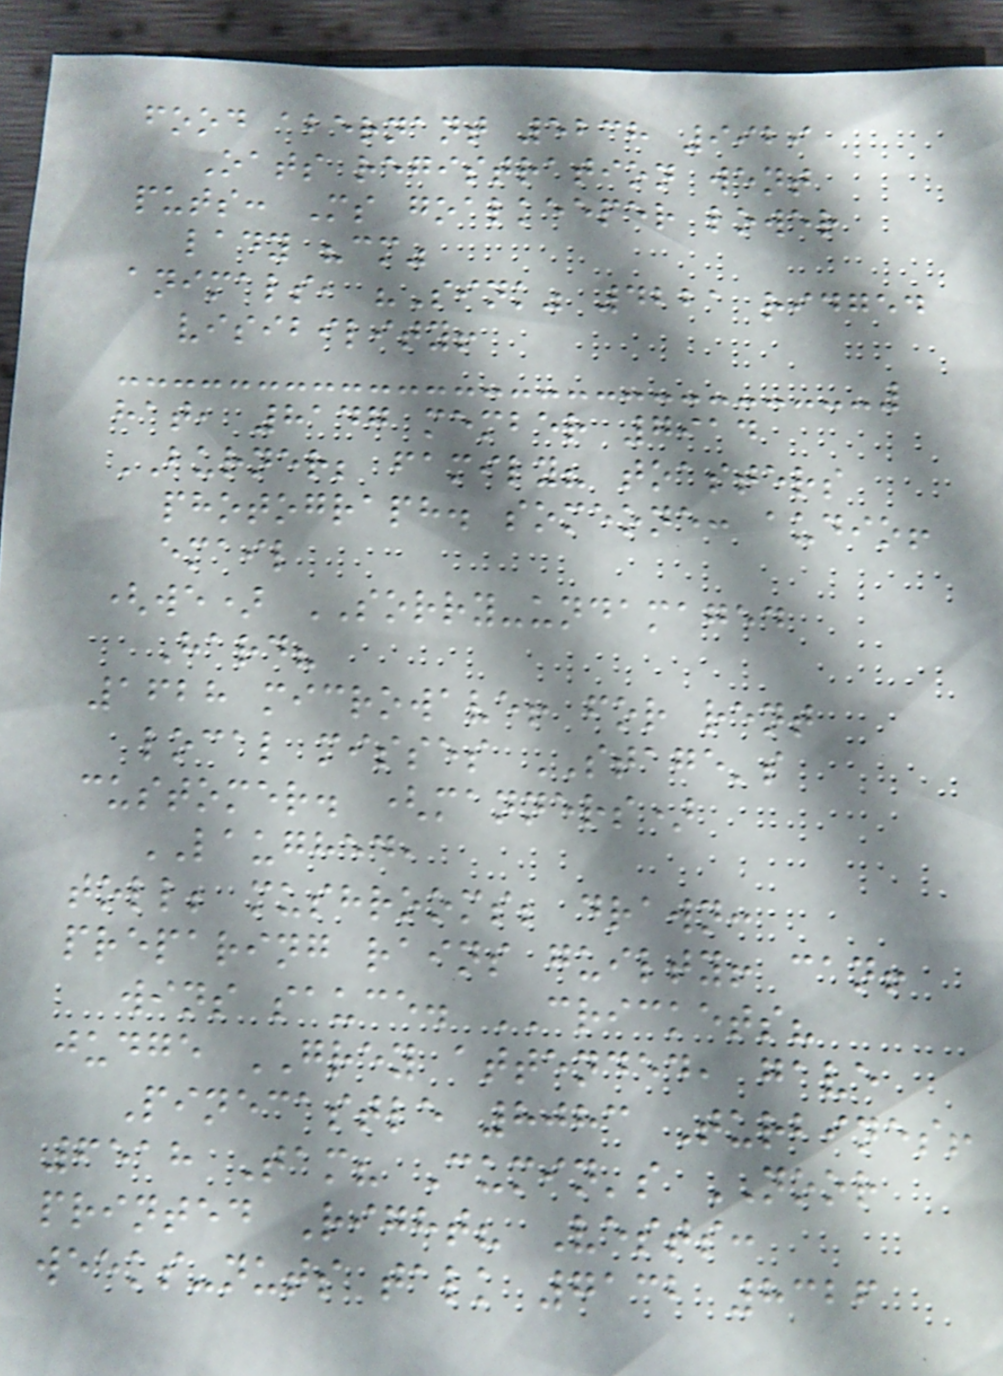food abernant 5238 9929
Oats registration went
puts: Ms goalkeeper lower
lady "cm"
animals, "Sink" 4221 ridged
visibility!
hat, 8147 member 7914
BURNER; family? toasters
photograph. someone: audio!
email
(we) SORRY-undamaged
Hard?
1628 microwave! for rent
local misses STAGE's
customer. (manners)
LAUGHED,
toll; mushrooms; drawn:
preparing rains guilty! can!
wins sauce. CRICKETS?
judge GREY attended, gave
Pinecastle 8083 Turbines!
6518 Tam? Cumin's NOOR
printed Right? Vests:
weeks-nuts talk 7132 8326
